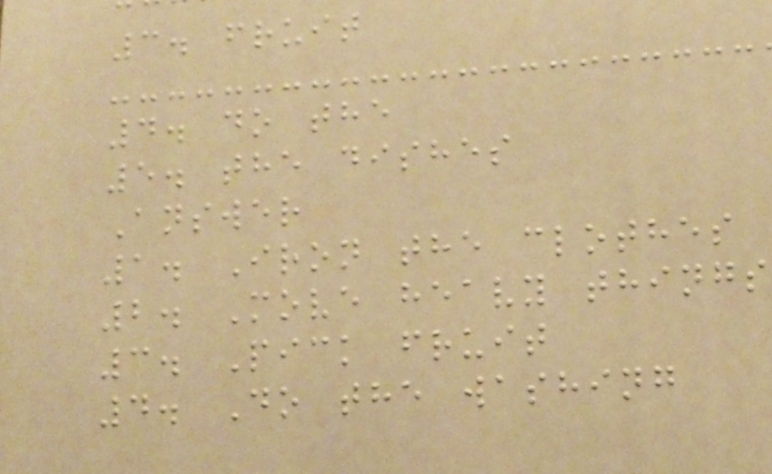3. fruit
4. do the
5. the dishes
Answer
1. Iron the clothes
2. Move heavy things
3. Pick fruit
4. Do the washing
